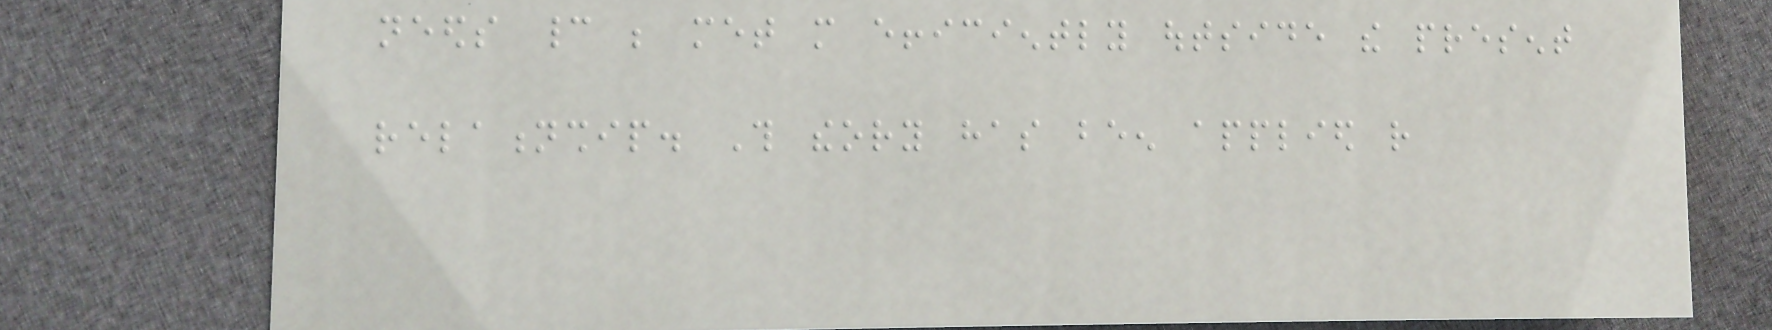needs cannot be met more efficiently outside the present
relationship. This theory has been applied rather
